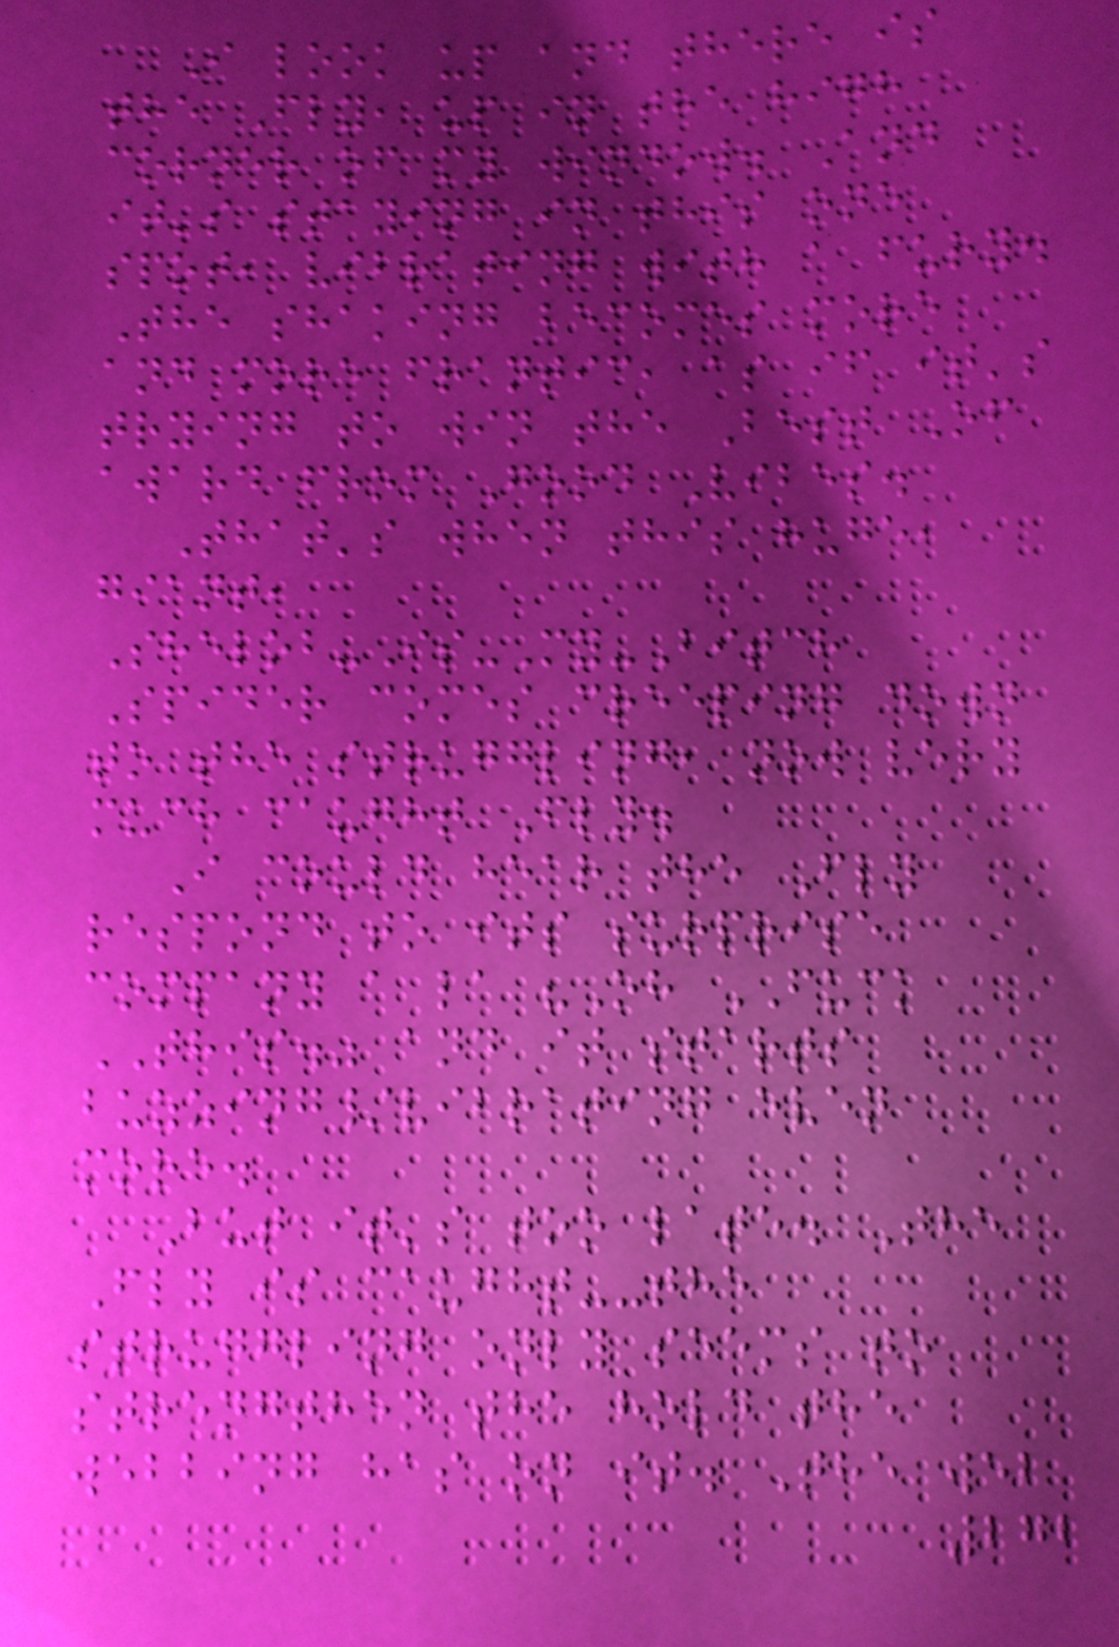I look up and there is
the Fly, up in the high
corner of my window. And
it's staying in this one
spot, vibrating with a fury.
The shaking becomes more
and more frantic, as if it's
trying to win the Best Of
award from Good Vibes.
That's when this huge,
giant,
Shelob-Is-My-Bitch
Spider comes creeping down
to the struggling, now very
much caught Fly.
I could hear the Fly
respond to its surprise
company a la "Oh FUCK
THIS." and it starts
buzzing/vibrating even
more.
But it's too late. The
Fly is caught--the
struggling only seems to
strengthen the hold the
webbing has on it. The web
272
